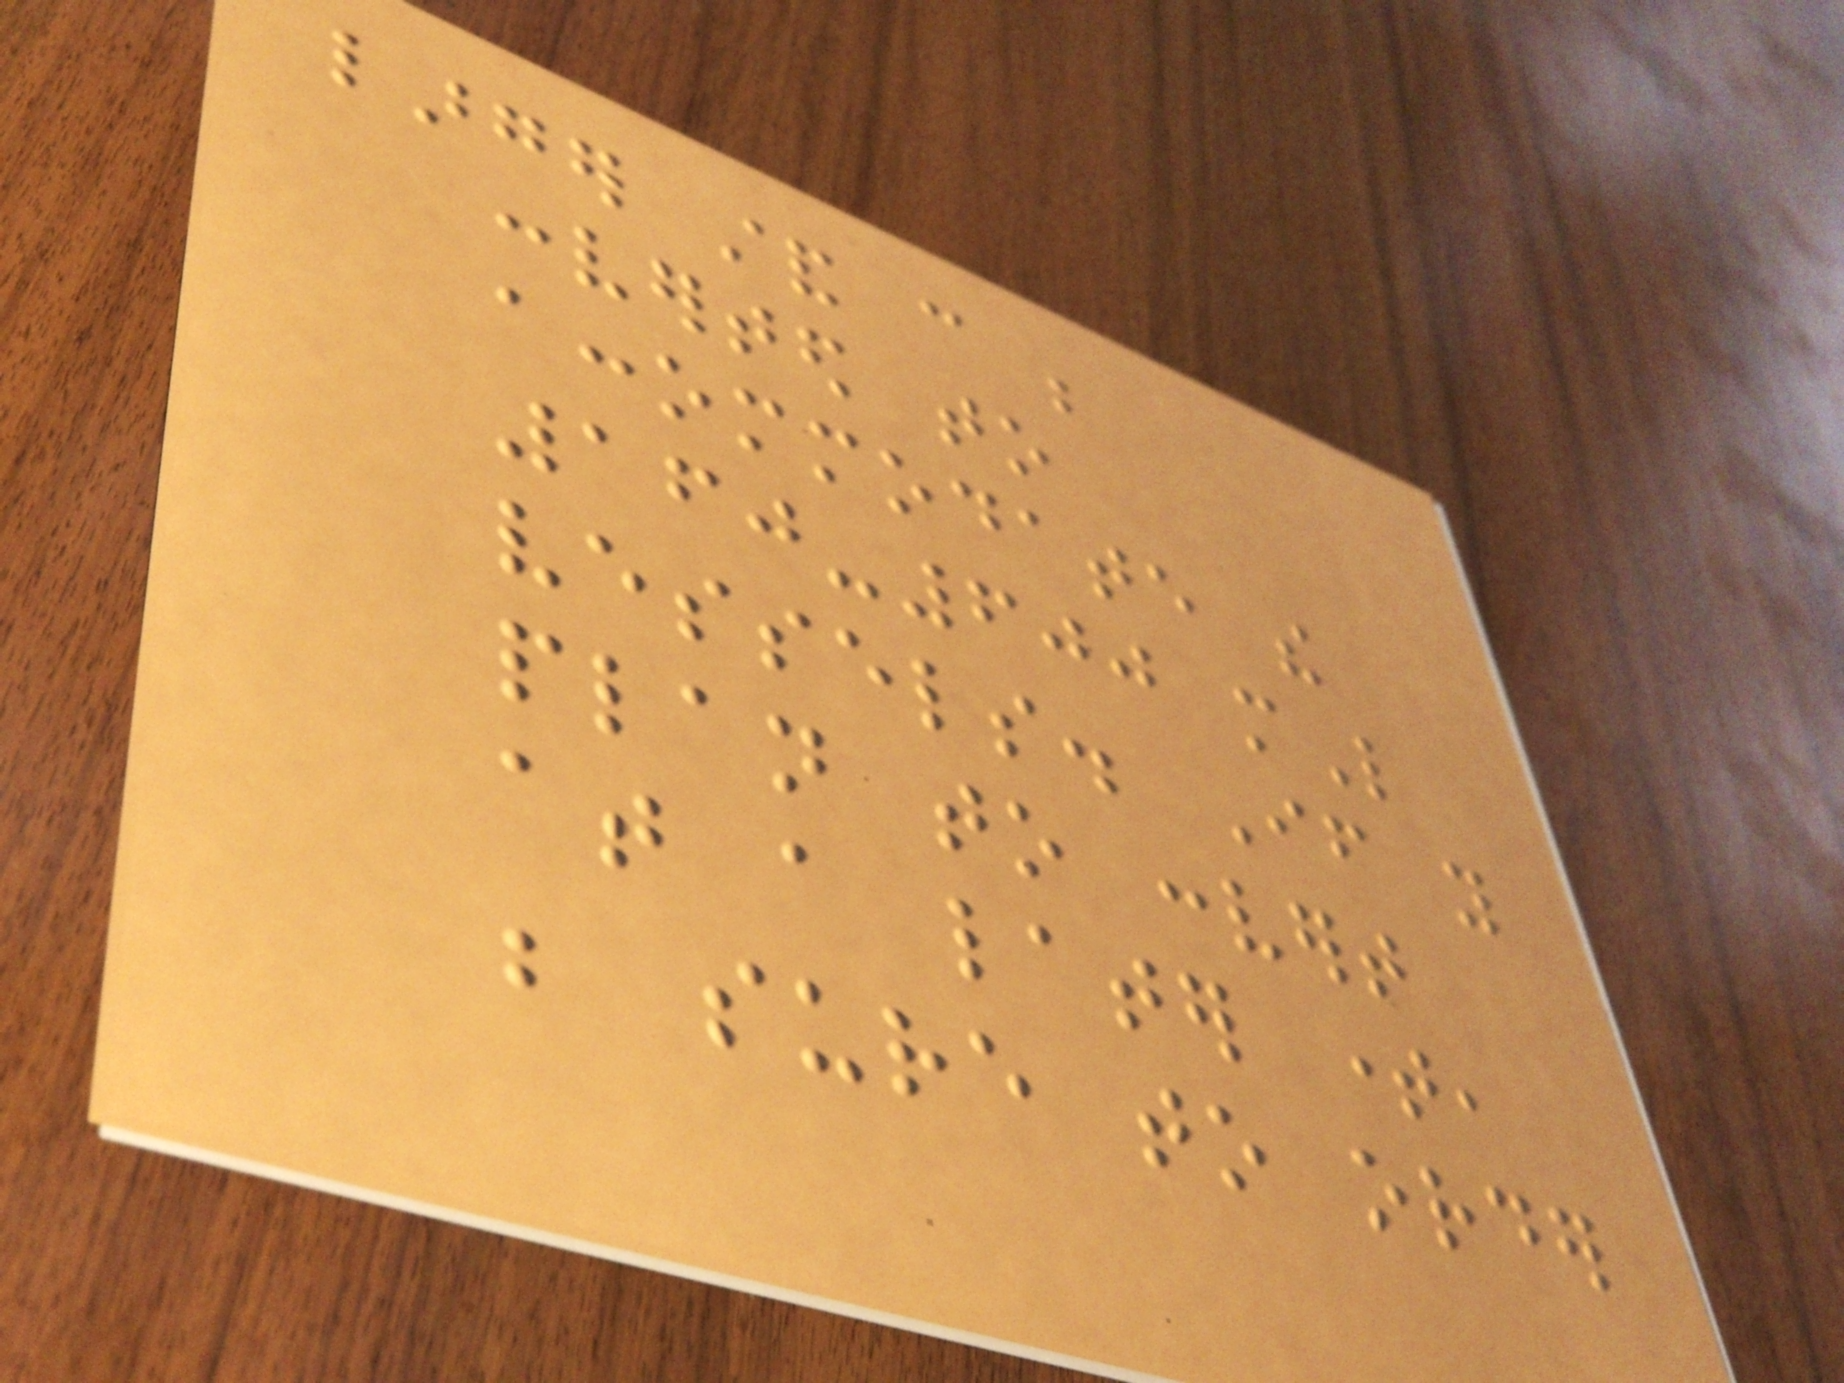larger stand can be
converted to
accommodate the
160-600 mL
vessels. If you
plan to convert
at a later time,
be sure to order
